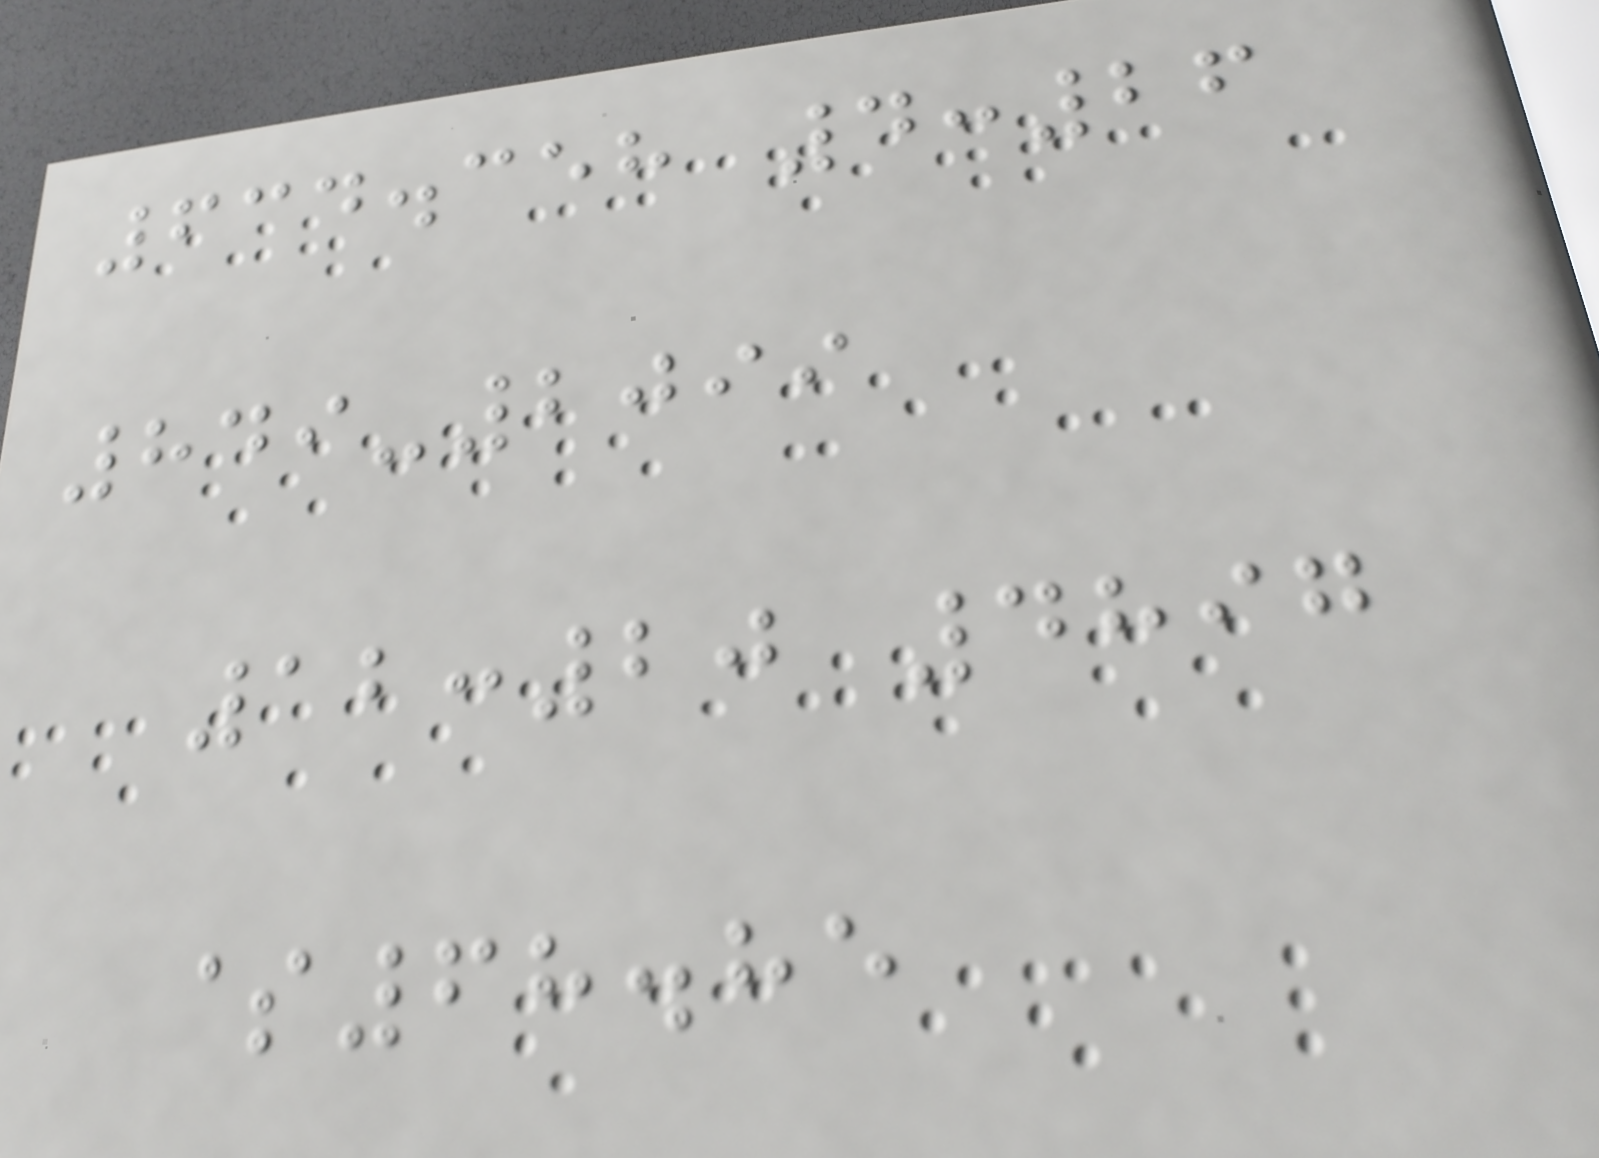634.358 4:26
849-2099
12:20 4897
$68.85
